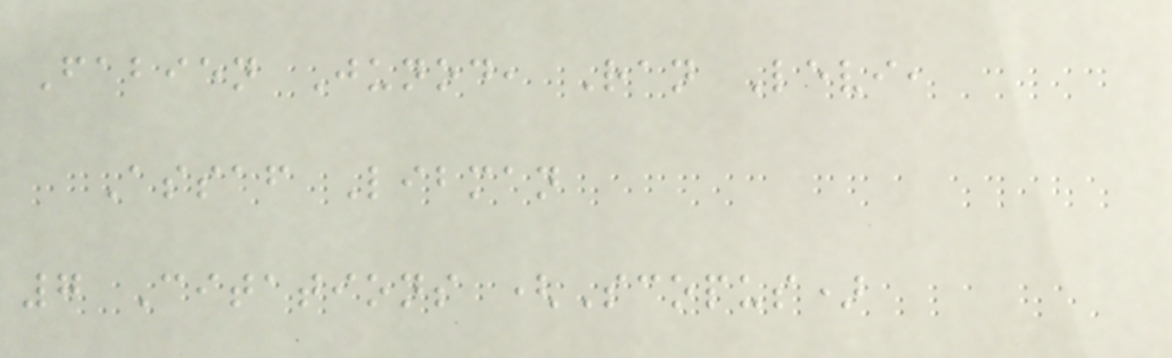Fabien Junod, Ran Levi,
Assaf Libman
7 Citations (Scopus)
